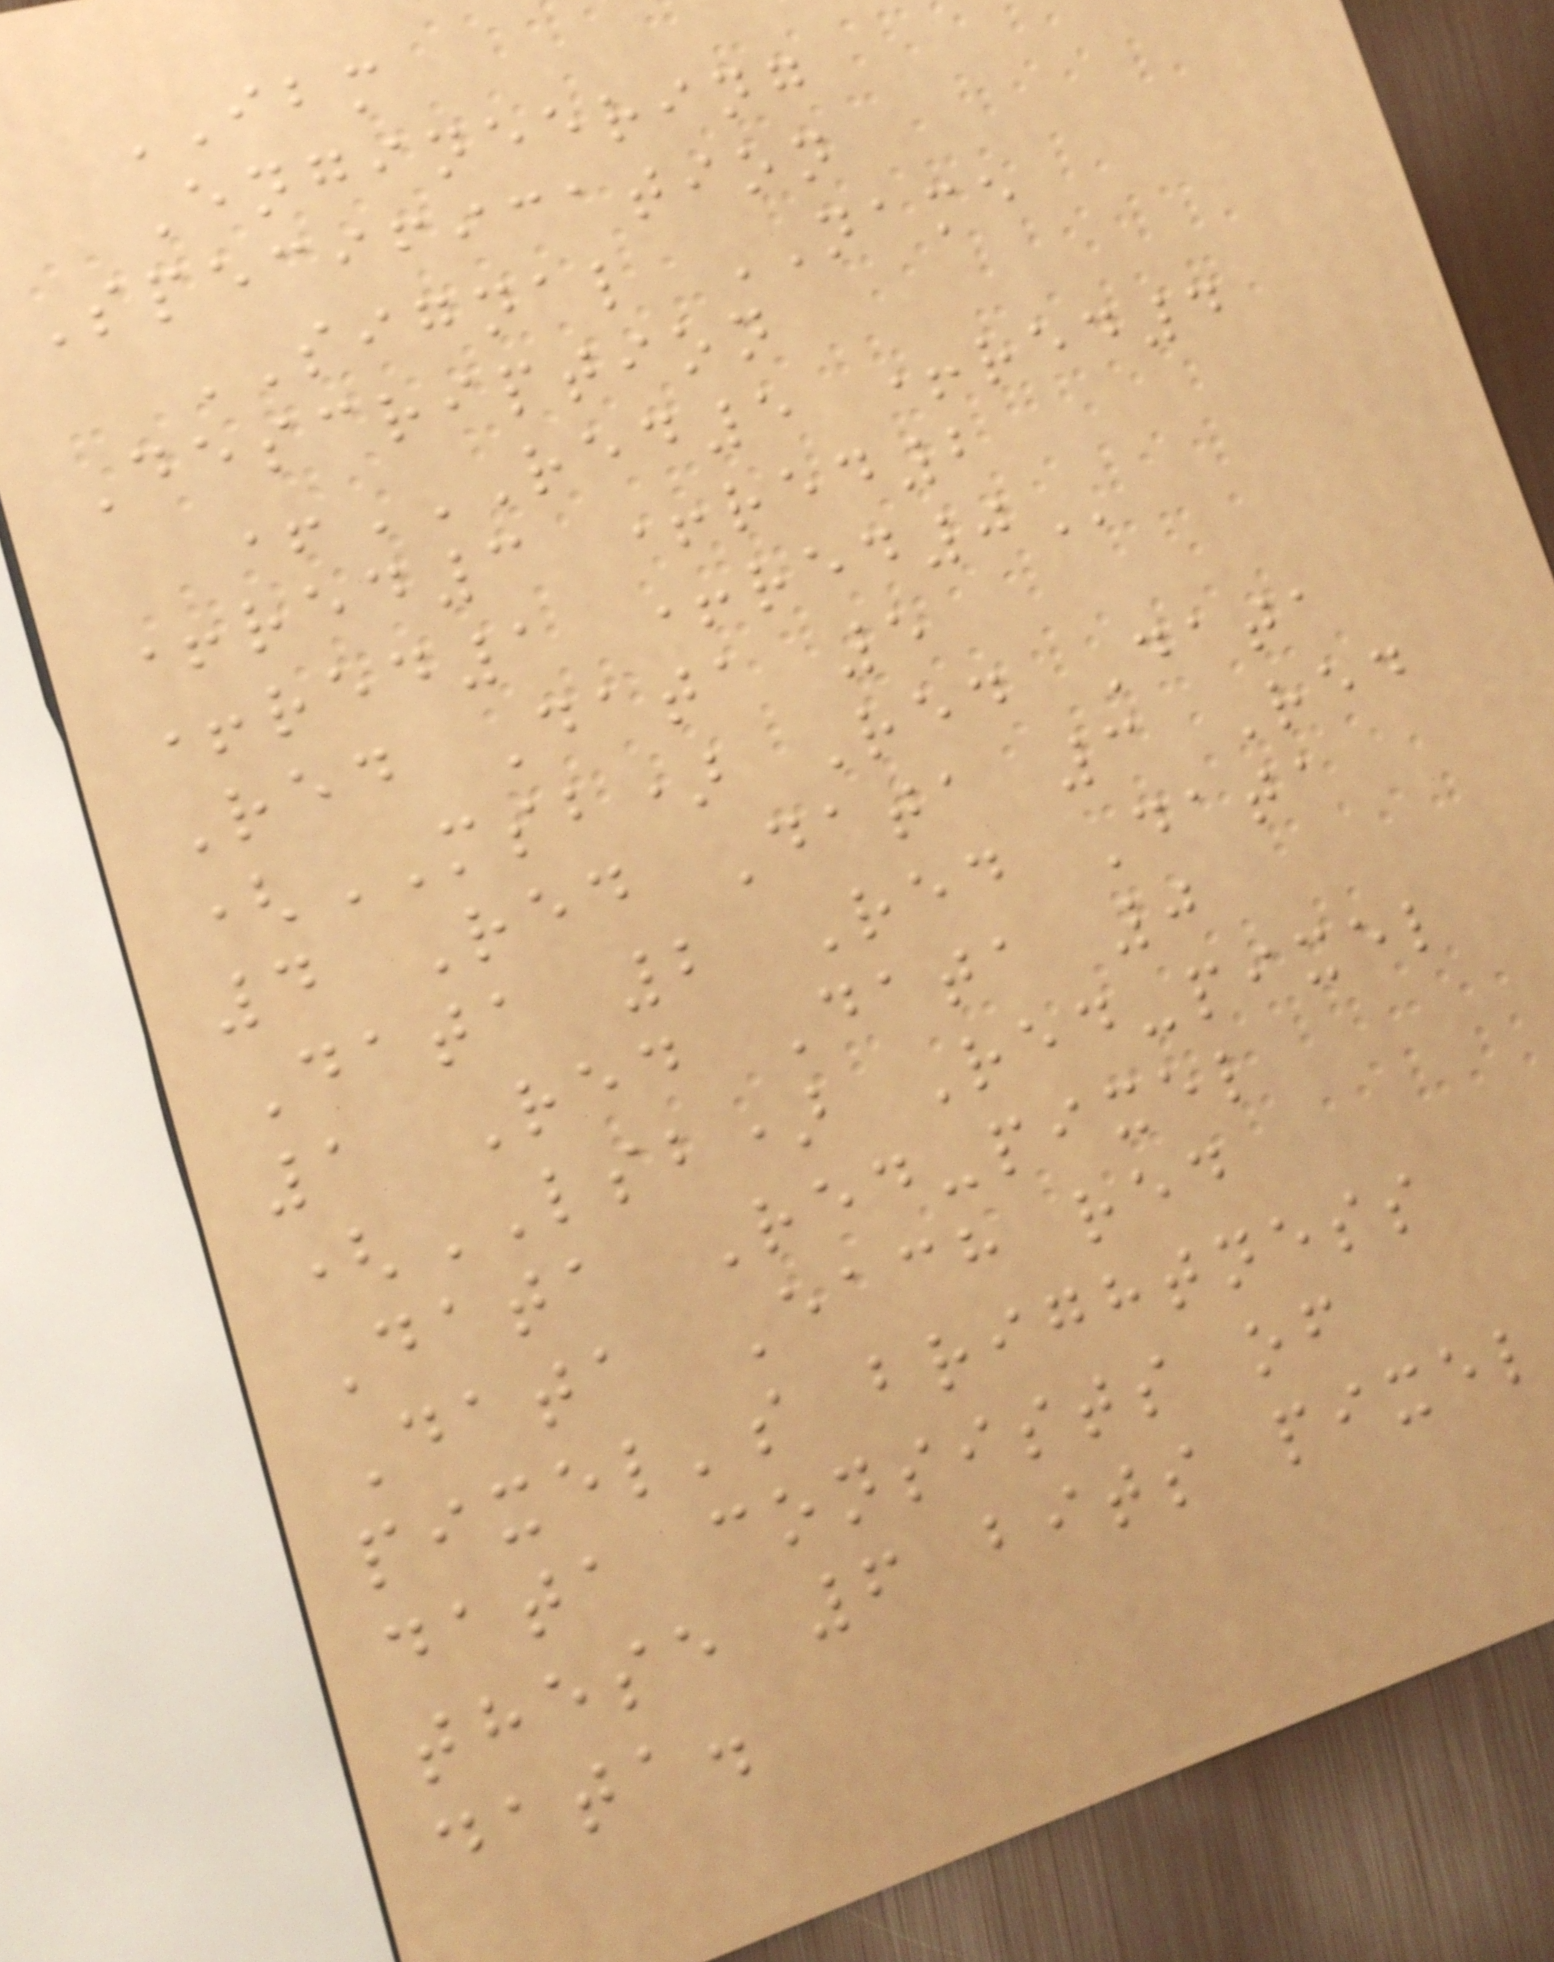IBM
Engineering
Specification
SIGNAL NAME
Description
+RED5 +RED4
+RED3 +RED2
+RED1 +RED0
Red Data 5
(MSB) Red Data
4 Red Data 3 Red
Data 2 Red Data
1 Red Data 0
(LSB) Red-pixel
Data Red-pixel
Data Each red
pixel's brightness
data consists of
these 6 bits pixel
data.
